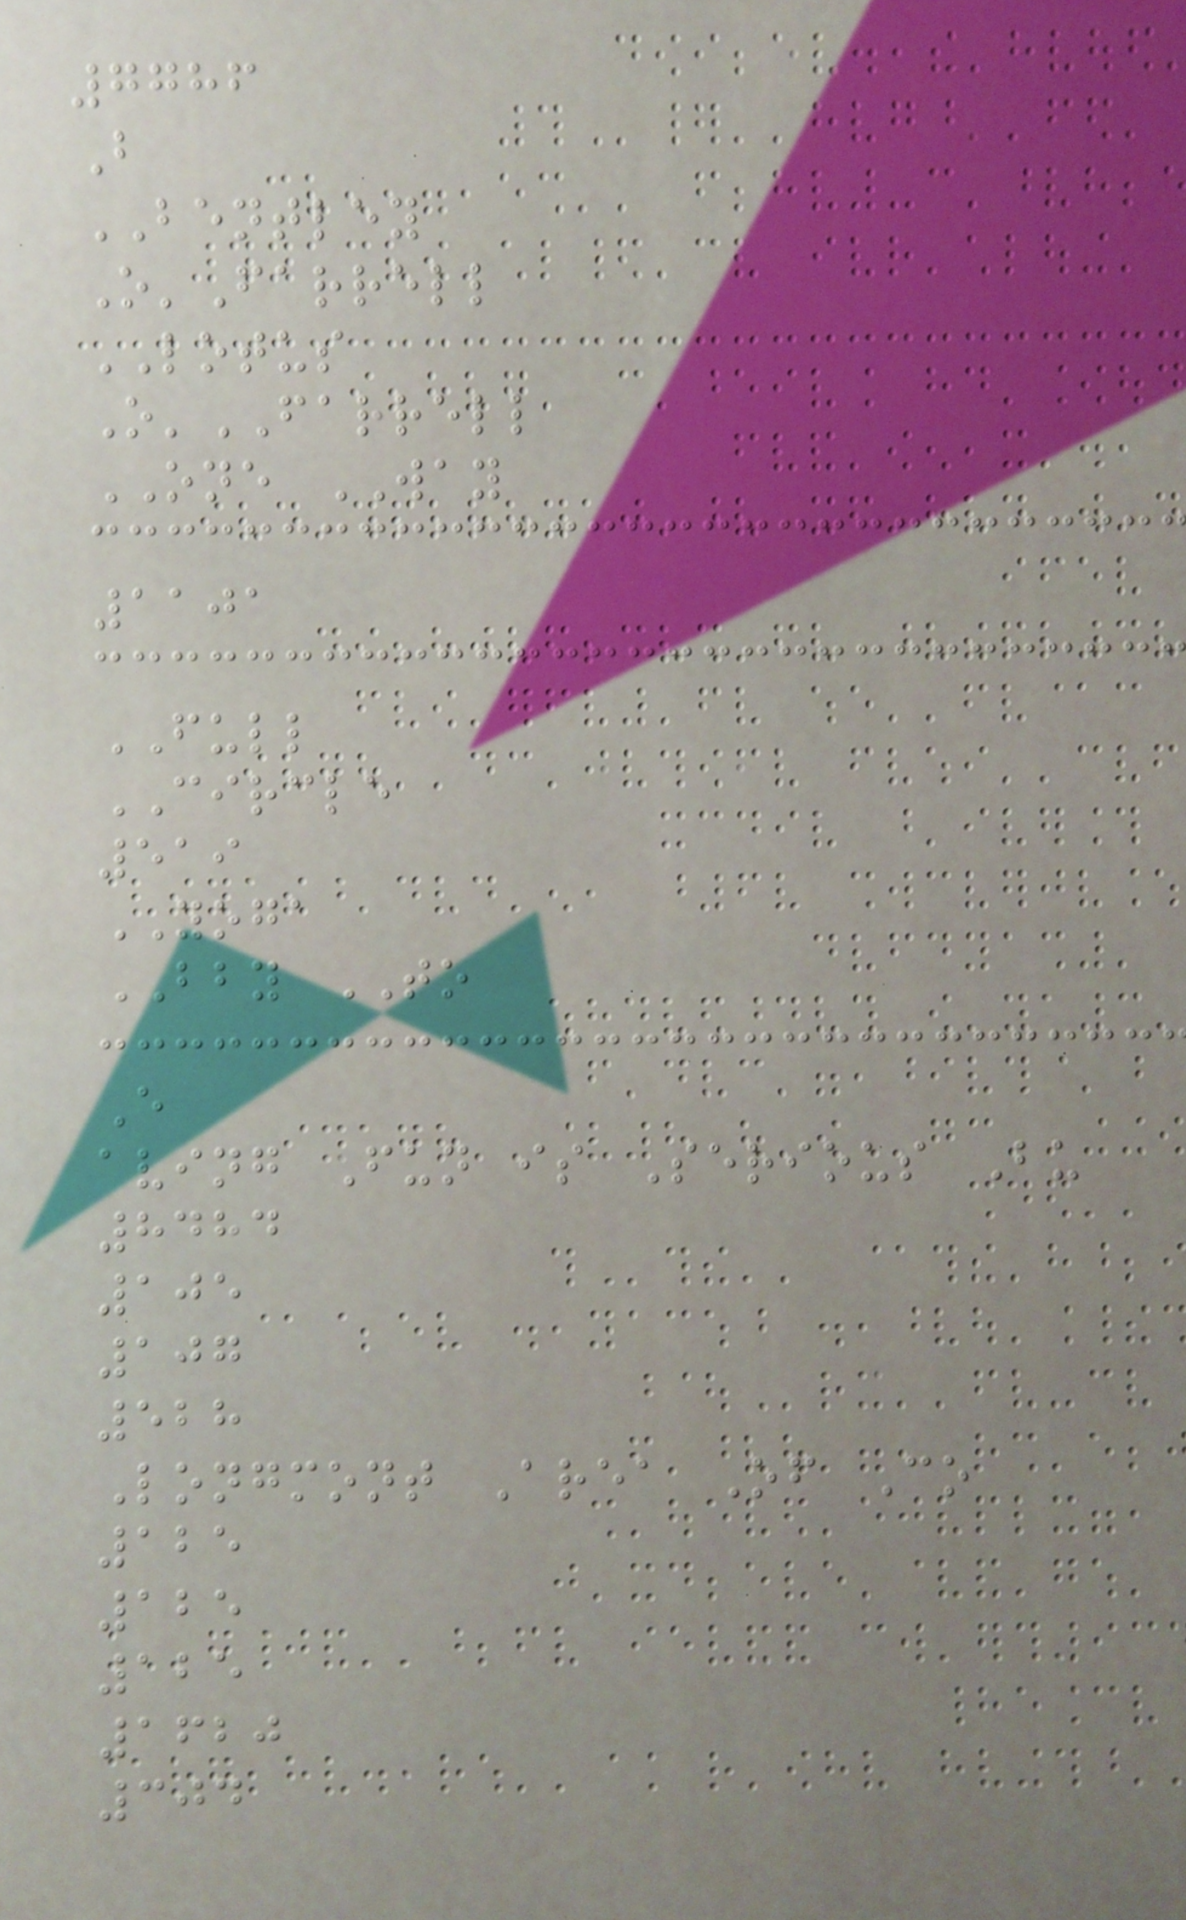7786
B
BENTLEY
O'Farrell
LOTUS
O'FARRELL
ONE WAY
1101
FULL
CIRCLE
519
YOGA
BBY TO
E
aving Fun is Serious Bu
8484
105
107
528
Longmont Area Of Co
125
125
125
1620
304
